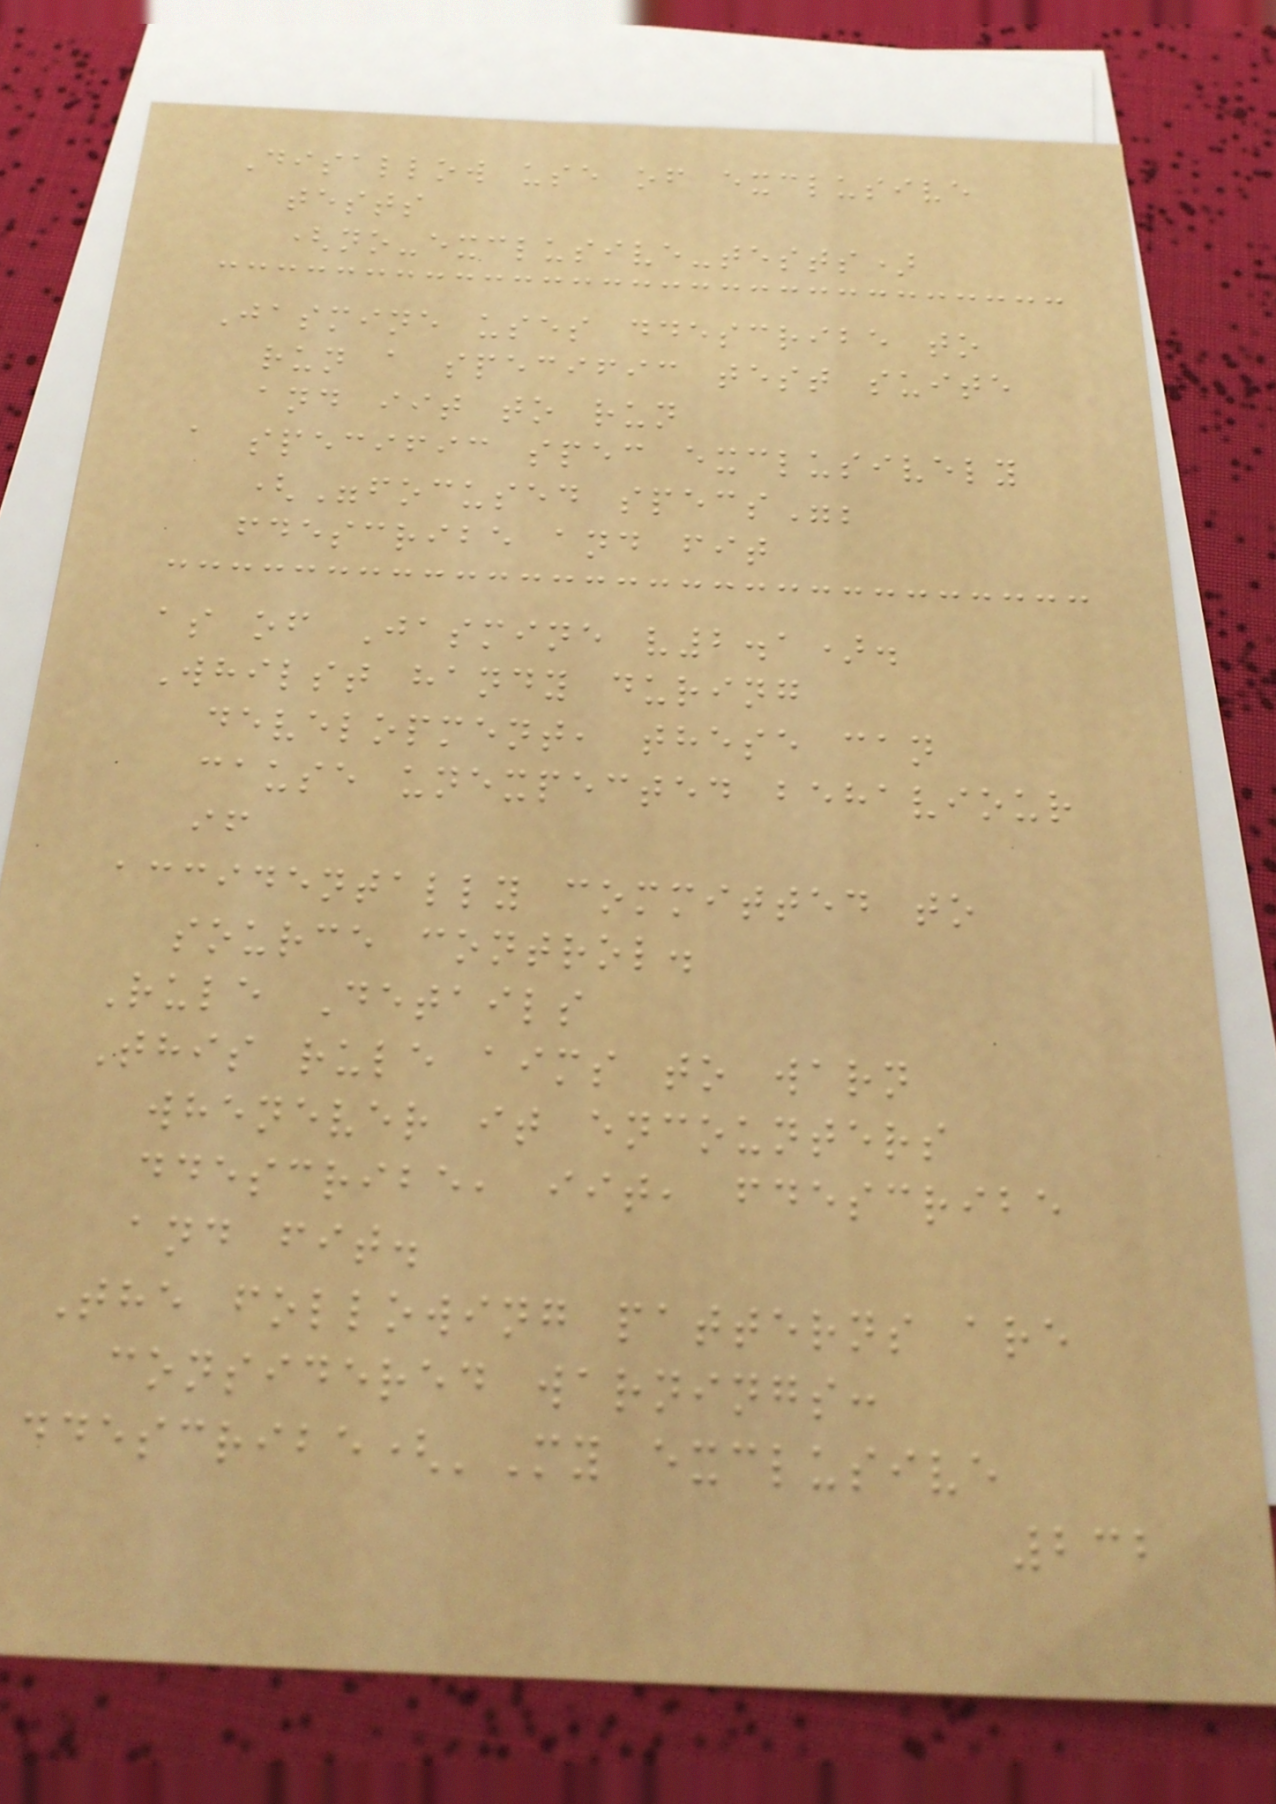Disallow use of exclusive
tests
(no-exclusive-tests)
Jasmine uses ddescribe to
run a specific test suite
and iit to run
a specific spec exclusively
("focused specs";
fdescribe and fit
as of Jasmine v2.1).
Whilst handy during
development, these can
cause unexpected behaviour
if
accidentally committed to
source control.
Rule Details
This rule aims to warn
whenever it encounters
ddescribe, iit, fdescribe
and fit.
The following patterns are
considered warnings:
ddescribe('My exclusive
232
